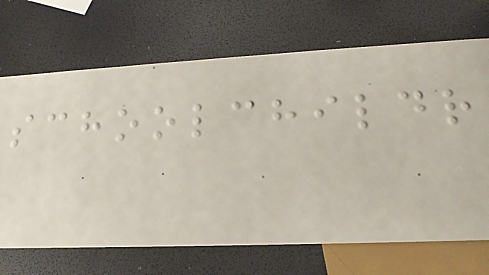schoolchildr
